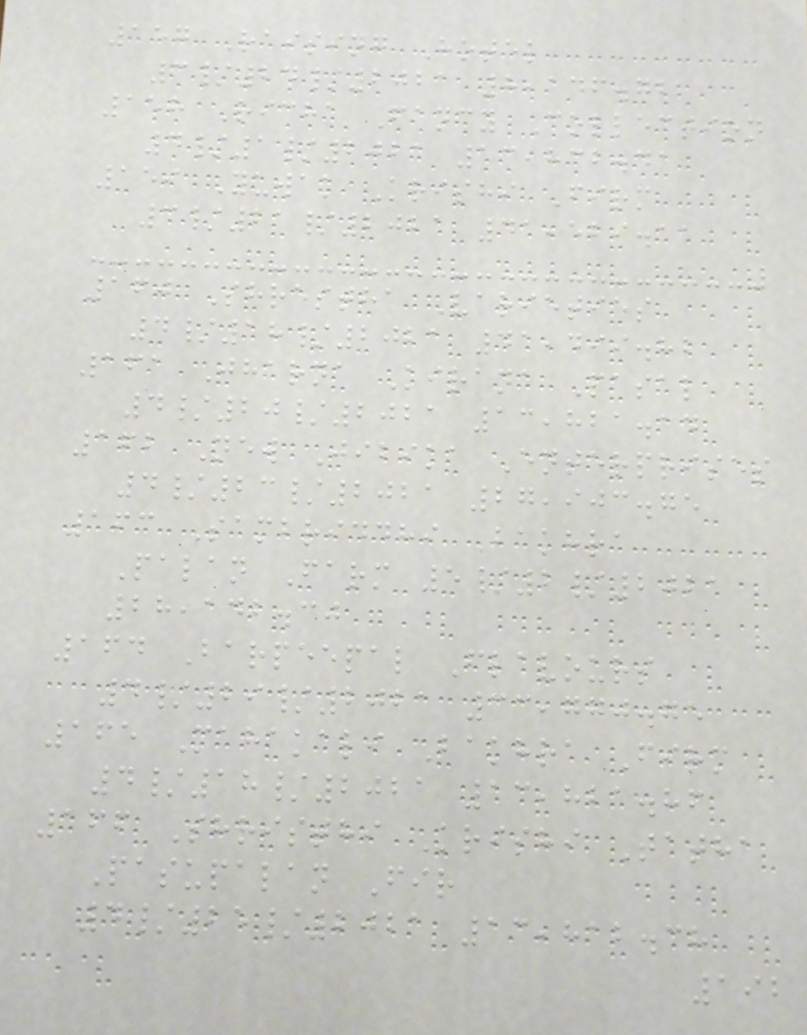157 Raising Hotel
3/24/2021 8,146.72
158 Richa Fancy Collection
4/1/2021 13,832.41
159 Yuwak Krishi Firm
3/21/2021 41,529.11
160 Shrestha Varieties
4/18/2021 41,499.82
161 Jharna Kirana Pasal
4/20/2021 13,821.14
162 New Jibika Enterprises
4/23/2021 27,903.75
163 Sambriddhi Bakhra
Palan Farm 5/2/2021
28,142.30
164 Barpeepal Flavours
4/29/2021 33,770.75
165 Mahakali Bakhra Firm
4/18/2021 13,821.86
166 Shristhi Krishi Tatha
Pasupalan Fir
4/25/2021 13,812.38
192
